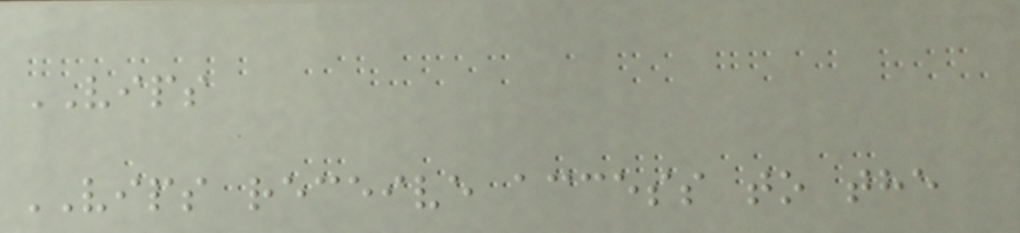VIPS
VIPS receive access to the
